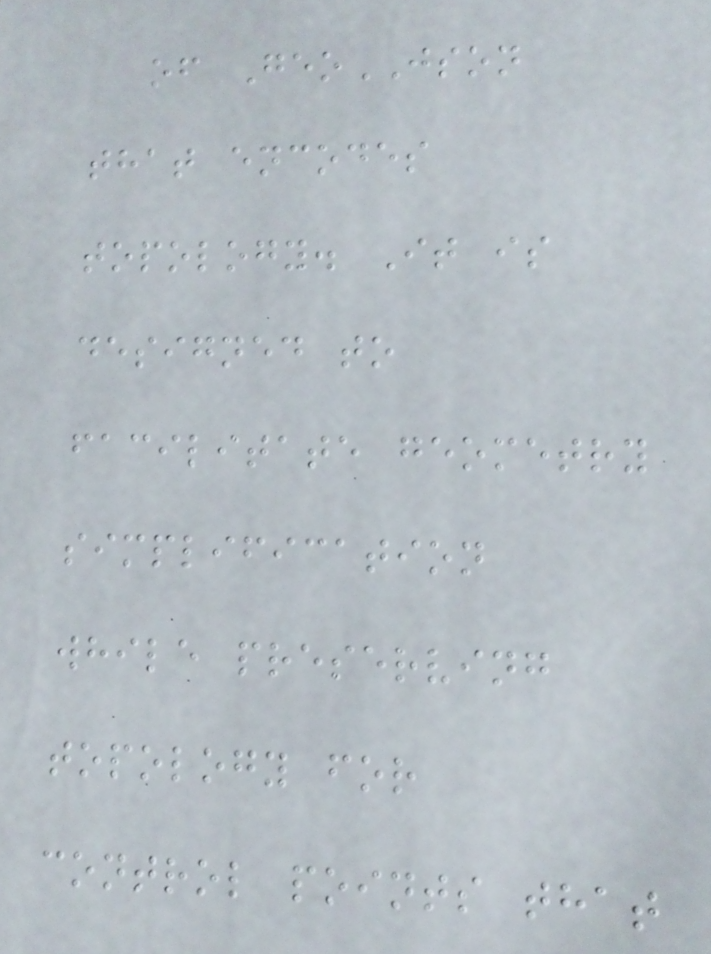of GeoJSON
that encodes
topology. It is
designed to
facilitate geometry
simplification
while preserving
topology for
control points that
